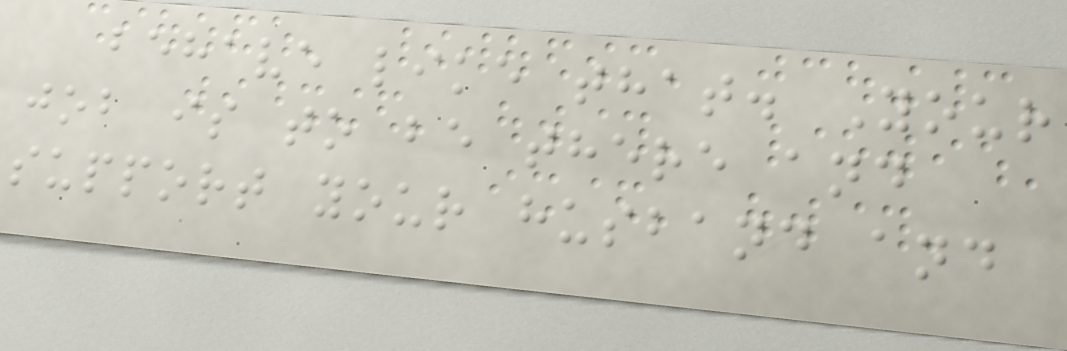behave like that. Your
job is to be there and
support your husband and
